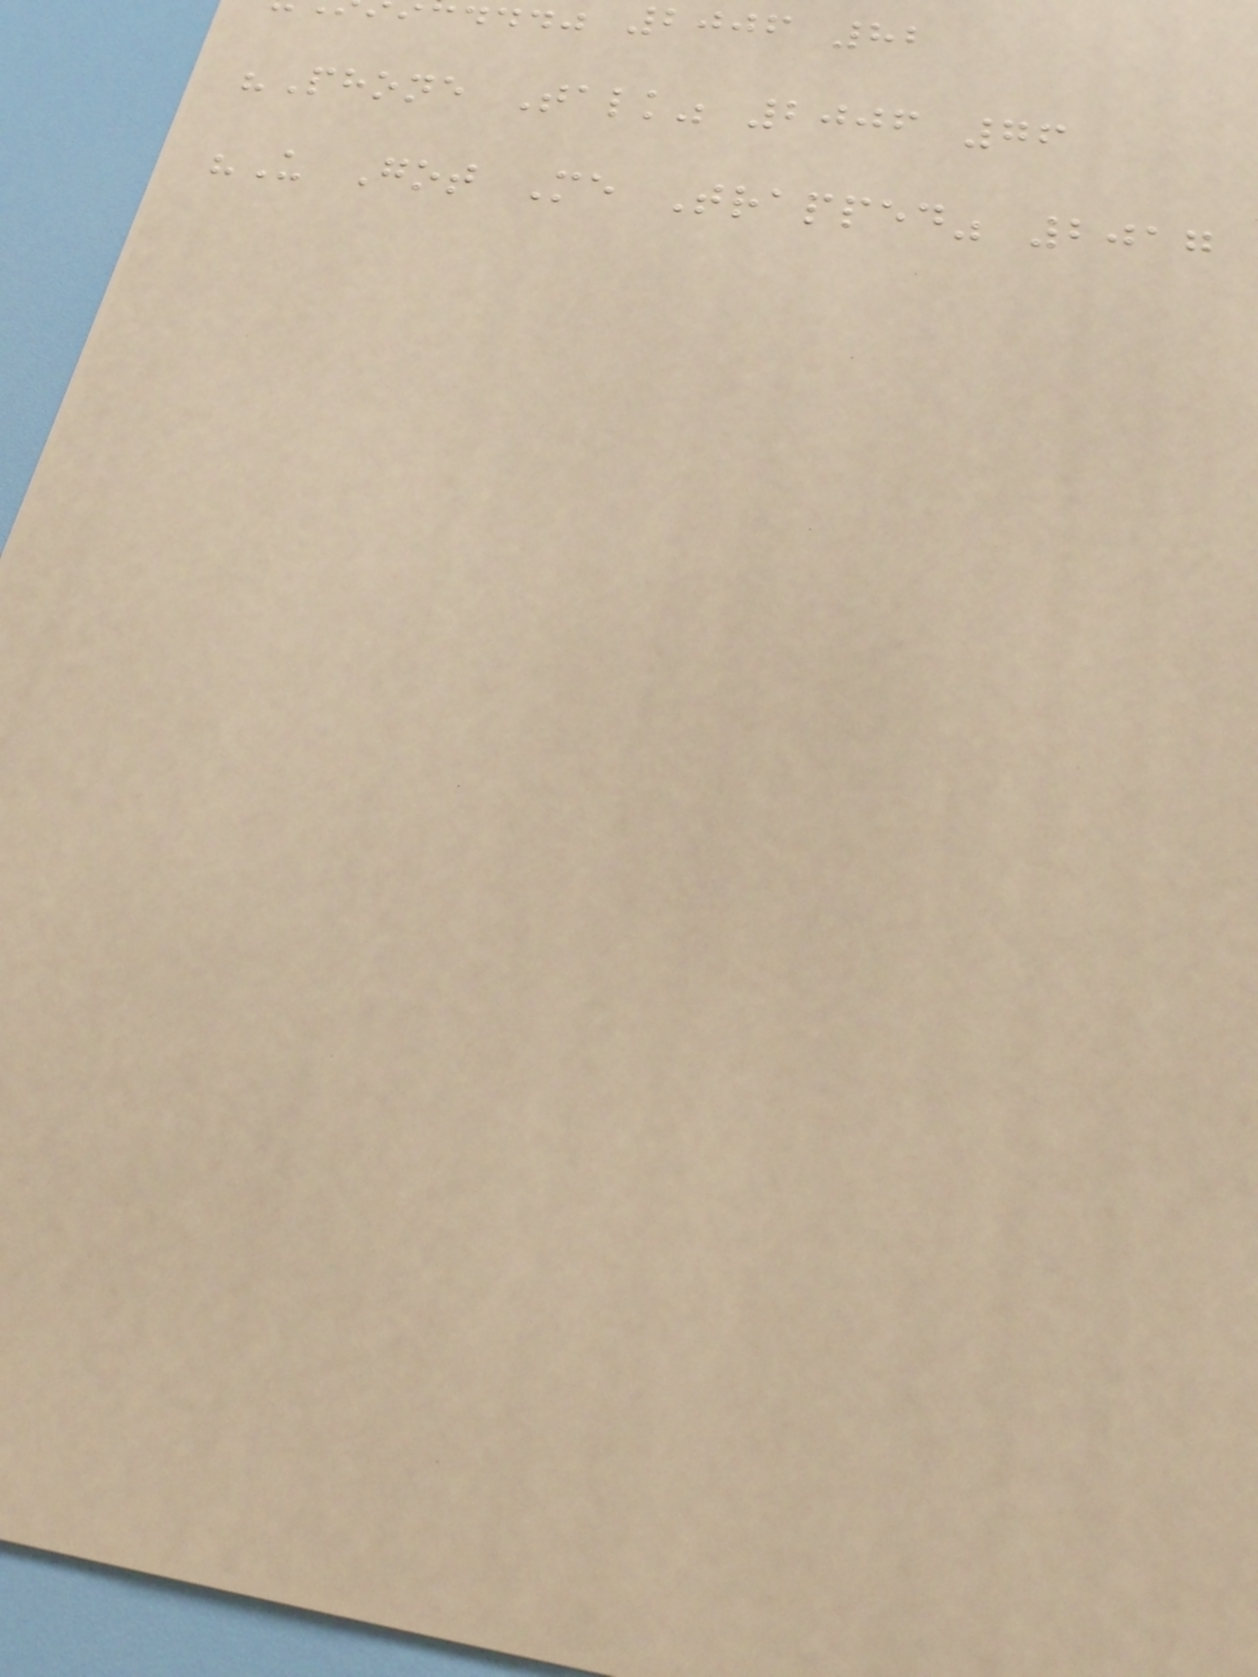2006 82
"Phone Talk" 2006 76
"U Got Me Trapped" 2017
